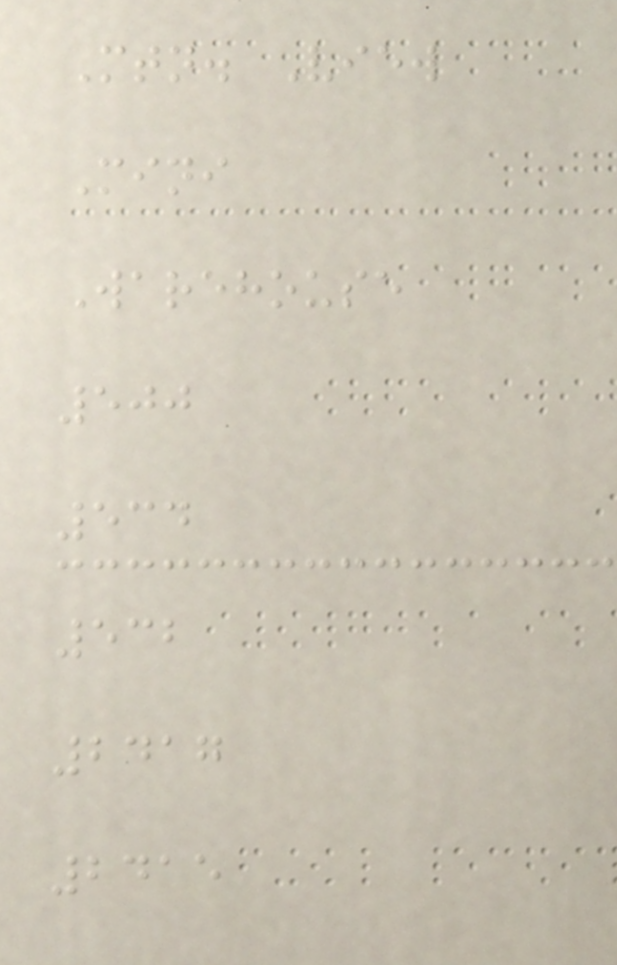Mtn. View
Mini
Warehouse
500
534
532
2417
2415
